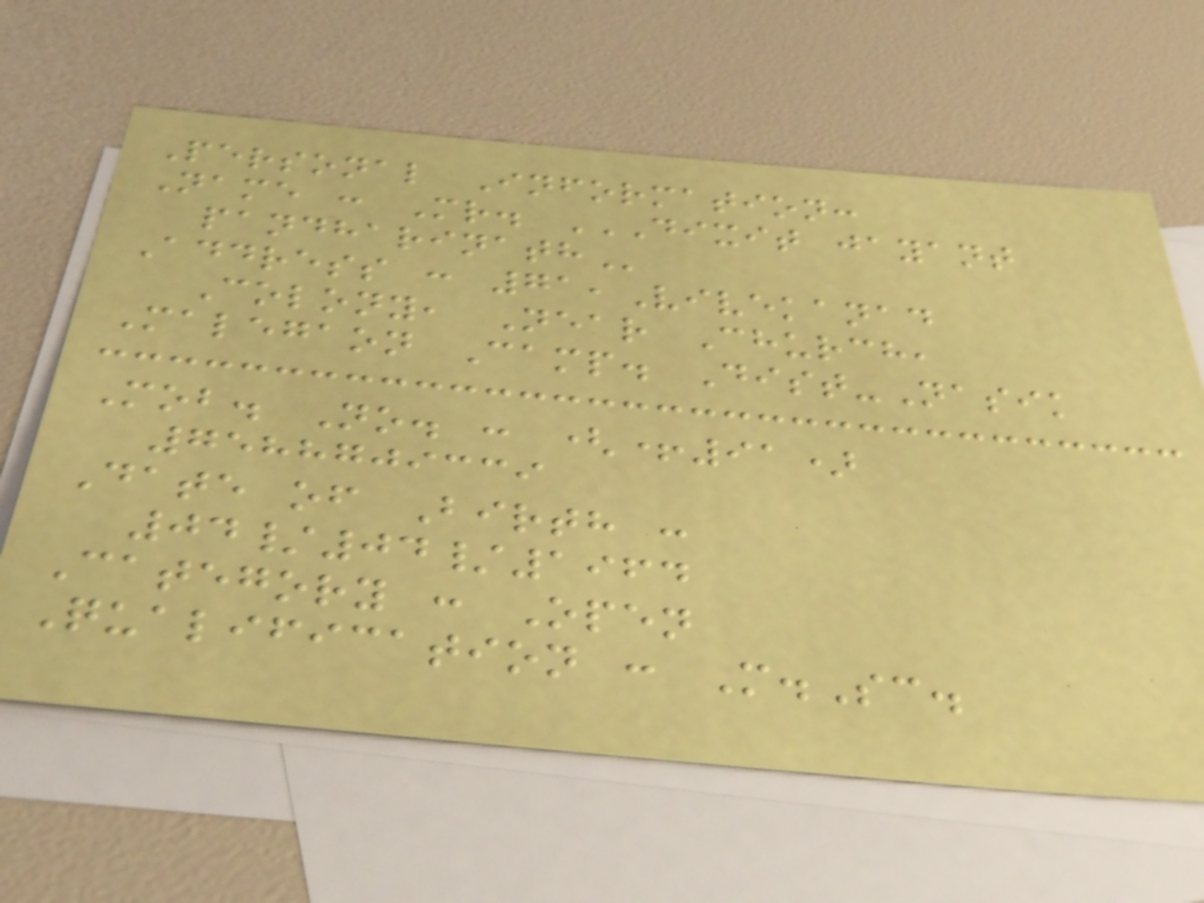Personal Information:
Name : Mr. DIXIT JAYANT
PANDHARINATH
Address : 71,Vivekanad
Colony, Near Church,
Malegaon Camp. Dist-Nasik
Mob. No. : (+91)
7588709339
Date of Birth :
04/04/1964
Category : Open
Qualification : M.Sc.
